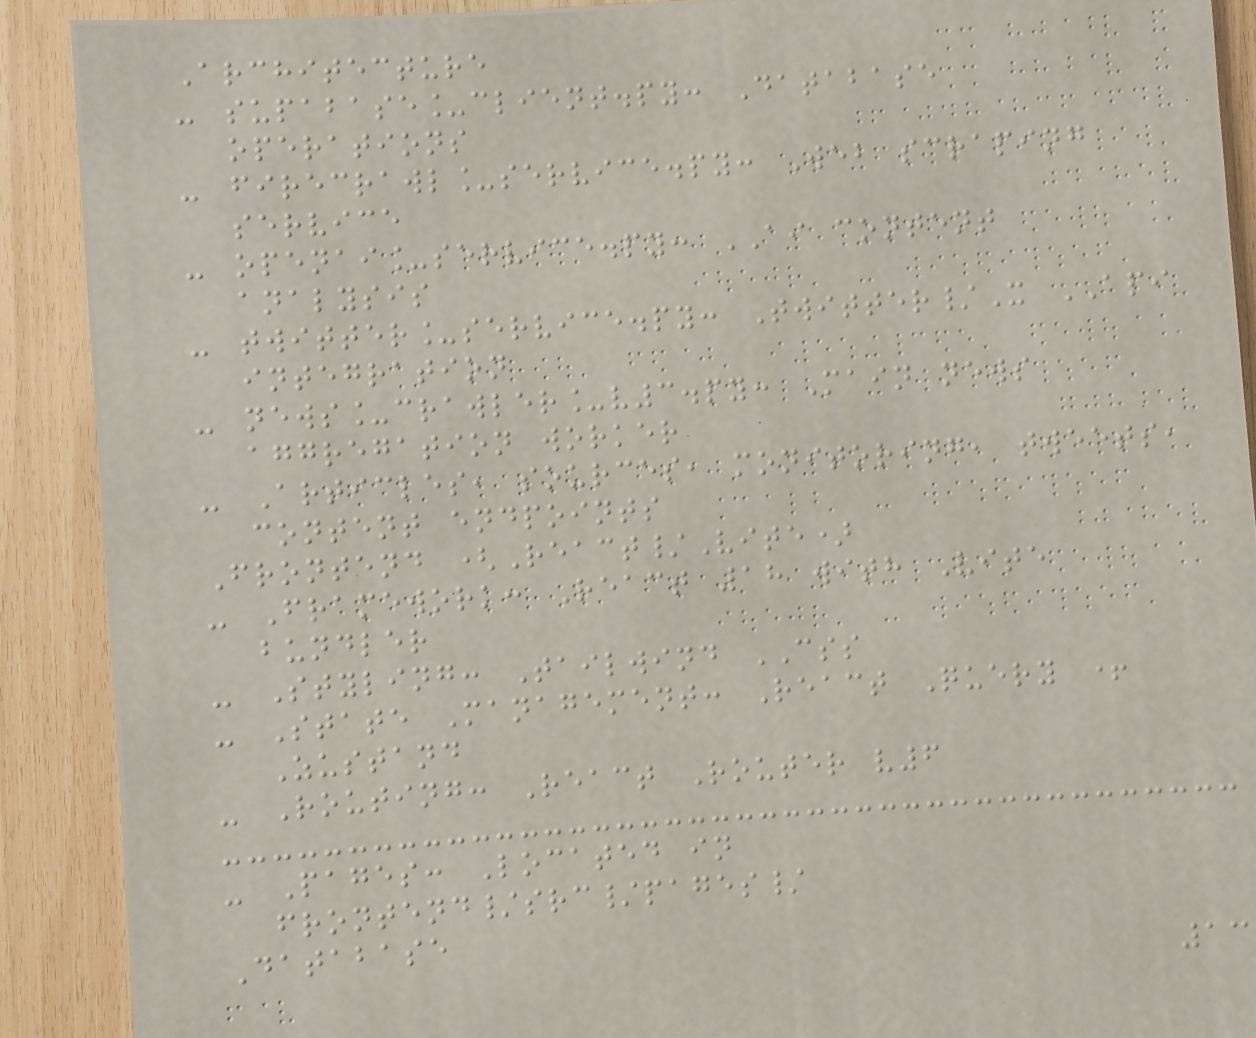Architecture
- supabase_client.py: Database
operations
- firecrawl_service.py: Web scraping
service
- openai_service.py: AI content
analysis
- twitter_service.py: Twitter/X API
integration
- news_crawler_v3.py: Main news
aggregation worker
- Articles, sources, monitoring, tweets,
content endpoints
Frontend (React/Vite)
- Framework: React 18 with Vite
bundler
- Styling: Tailwind CSS
- State Management: React Query +
Zustand
- Routing: React Router v6
- Pages: Located in
frontend/src/pages/
Database
13
